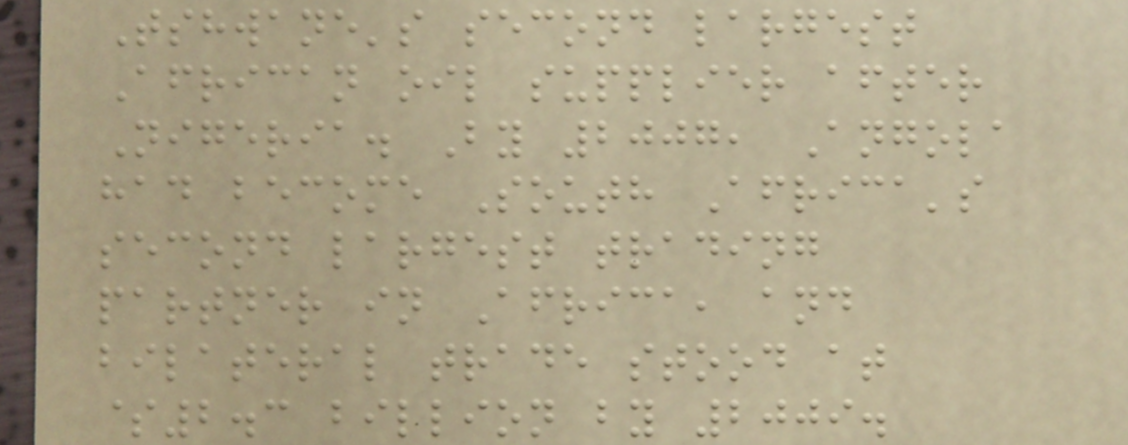Tshwane's second largest
African oil supplier after
Nigeria. By 2007, Angola
had become South Africa's
second largest trading
partner in Africa, and
bilateral trade stood at
$2.3 billion by 2009.
